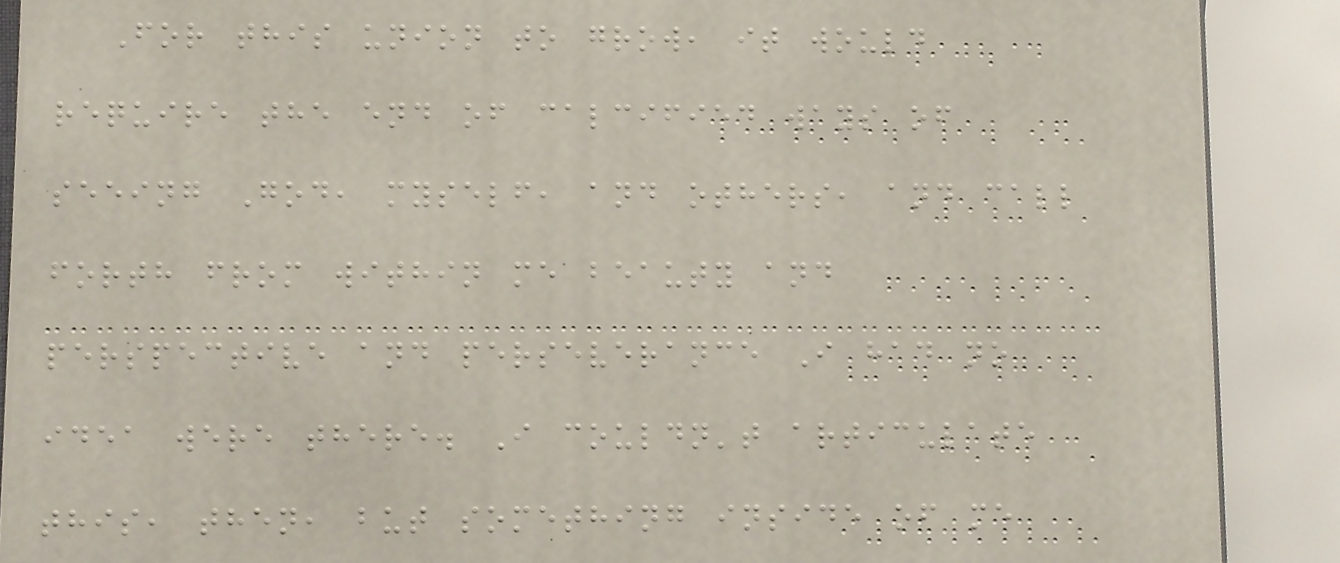For this union to grow, it would
require the end of calcified ways of
seeing God, myself, and others, and call
forth from within me beauty and
perspective and perseverance I had no
idea were there. I couldn't articulate
this, then, but something inside of me
